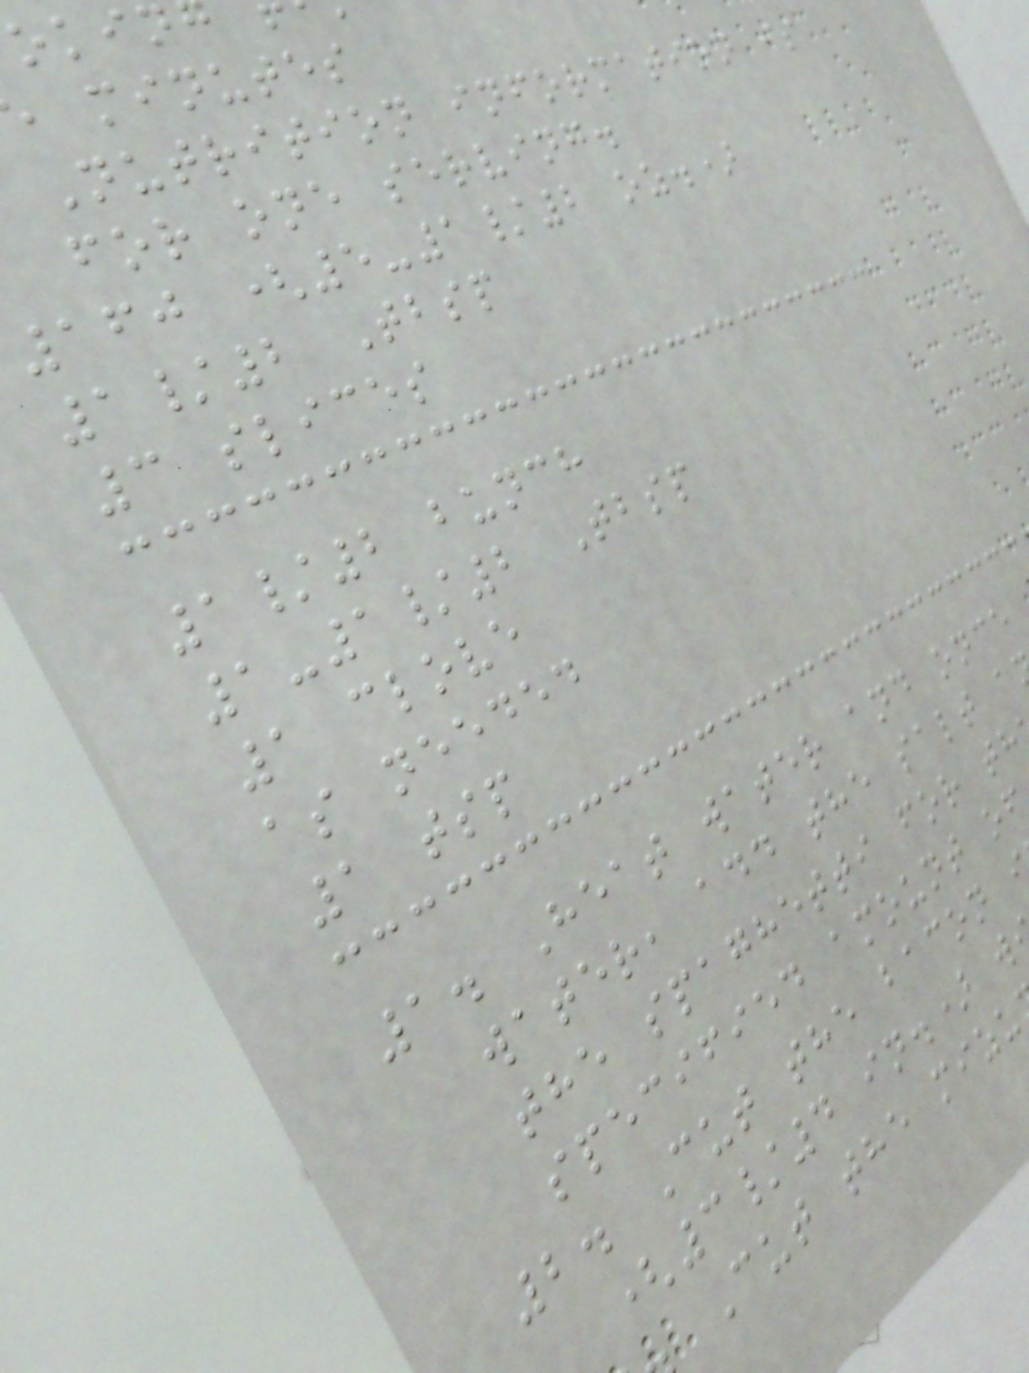minutes
Nutrition information is
for one serving.
160 (5-1/2 oz.)
1/2 Tbsp
3 slices
1/2 bunch
1-1/2 Tbsp
1 clove
as needed
1 tsp
1. Heat water and once
water, add the salt a
the spaghetti for th
specified amount of
2. Cut the bacon
(3/4 in.) w
Cut the mizu
